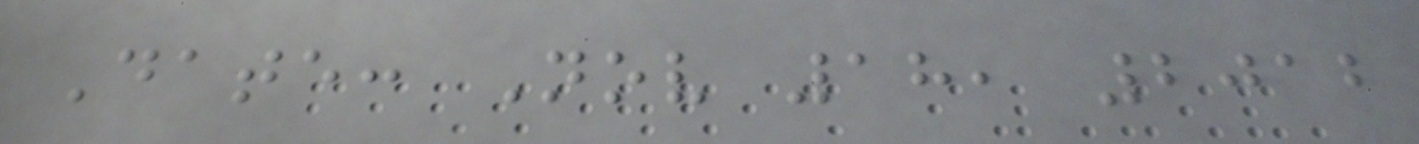Date: Nov 18, 2012
